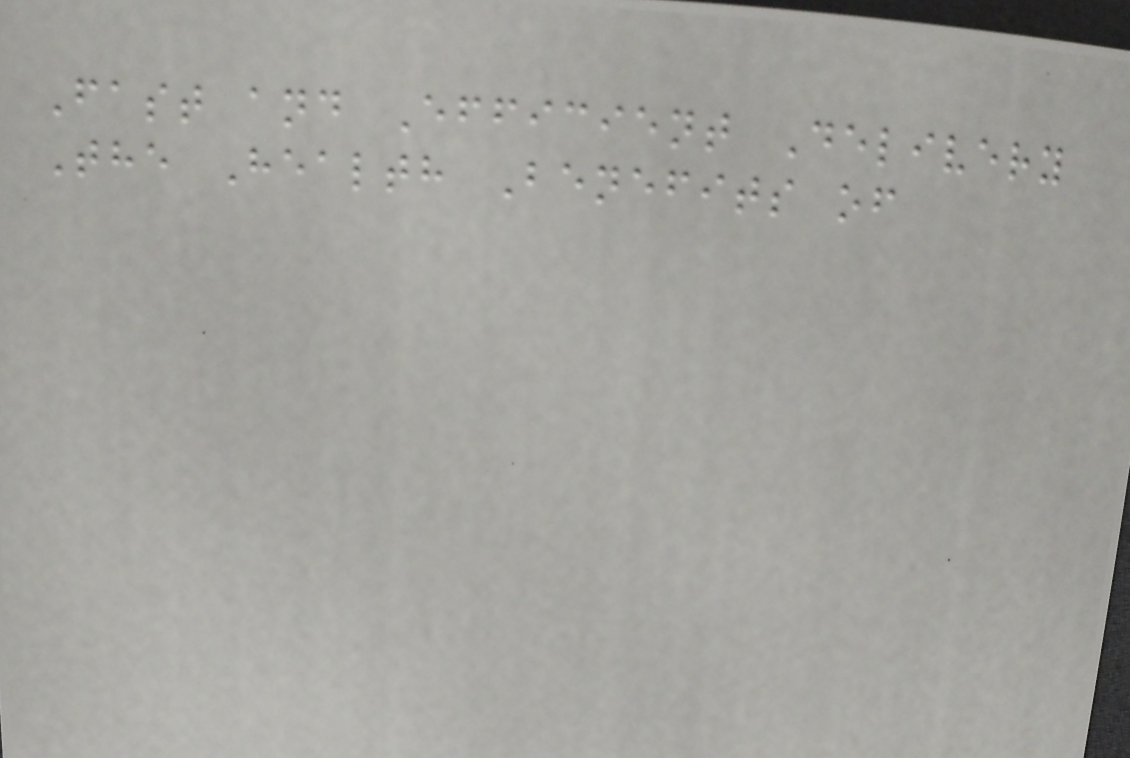Fast and Efficient Delivery
The Health Benefits of
